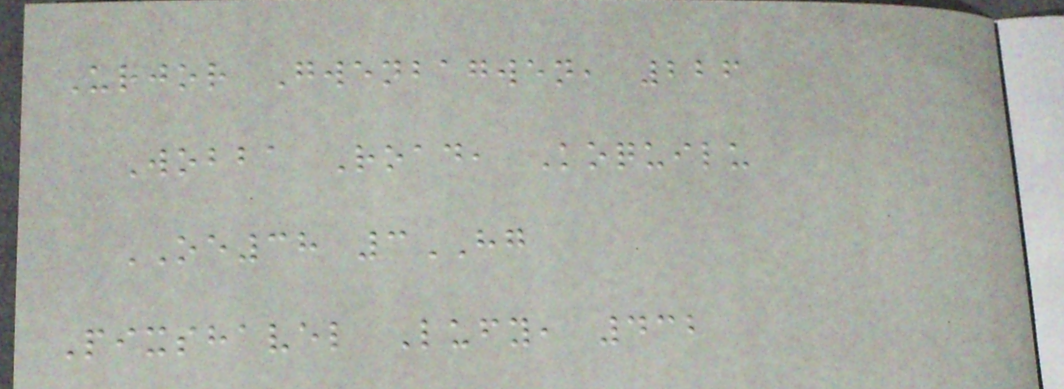Urjor Gwenbagwen, 226
Wobba Road, Koquilu
OE38 3HG
Pixshavel Lufy, 432
